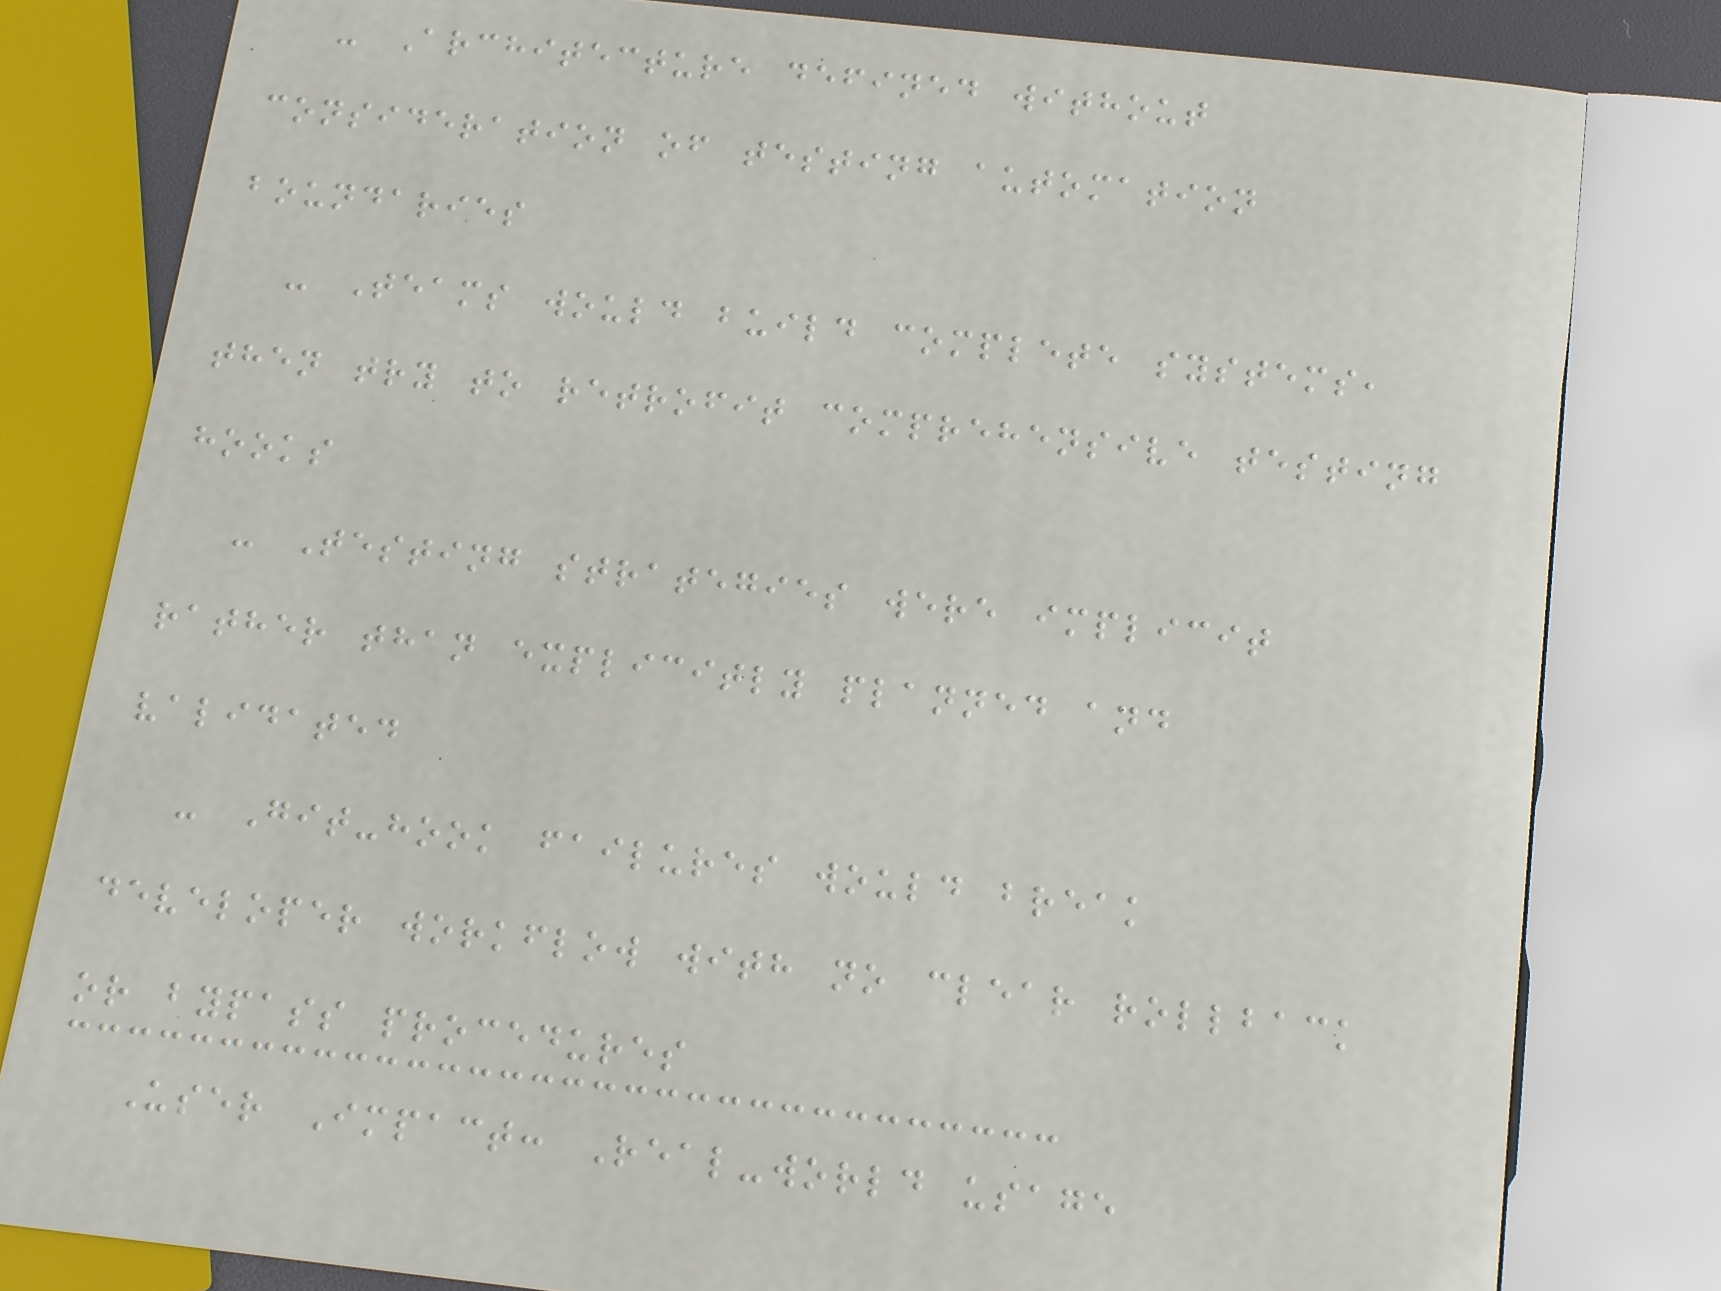- Architecture defined without
consideration of testing automation
boundaries
- Teams would build complete systems,
then try to retrofit comprehensive testing
hooks
- Testing strategies were implicit
rather than explicitly planned and
validated
- Git-hook failures would break
developer workflow with no clear rollback
or bypass procedures
User Impact: Real-world usage
